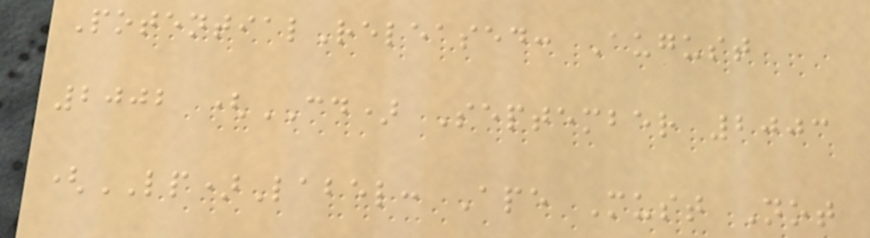PotentialReleased: August
2002 (CD) September 2003
(LP)Label: Ape Must Not
